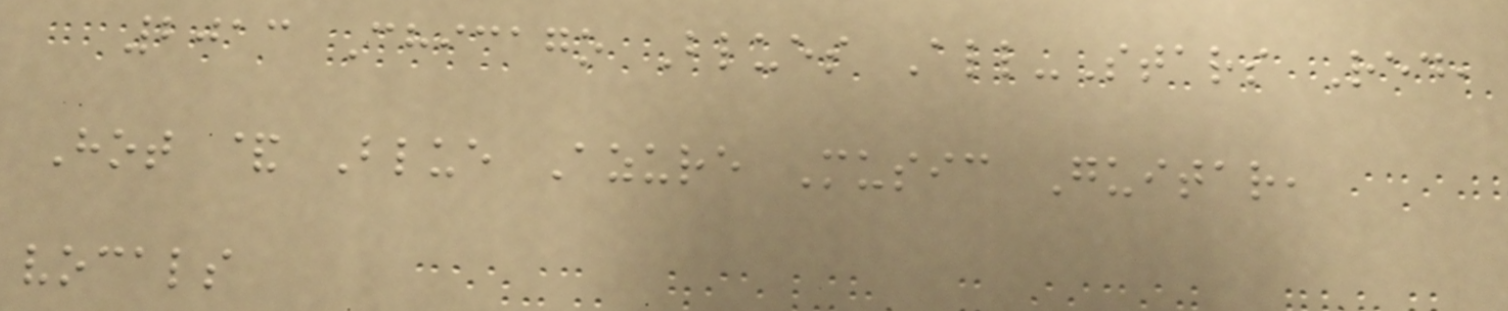2013 Chicago Blues All-Stars Red,
Hot & Blue Azure Music Guitar,
vocals
